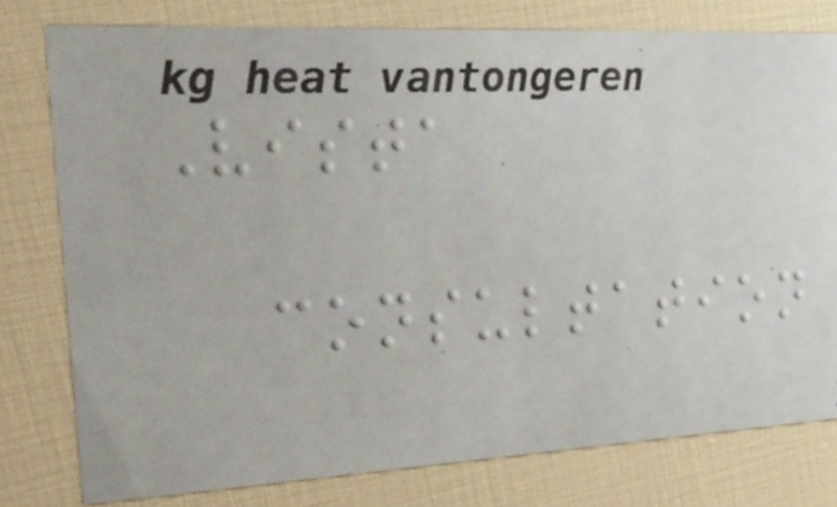Vista
consultation
